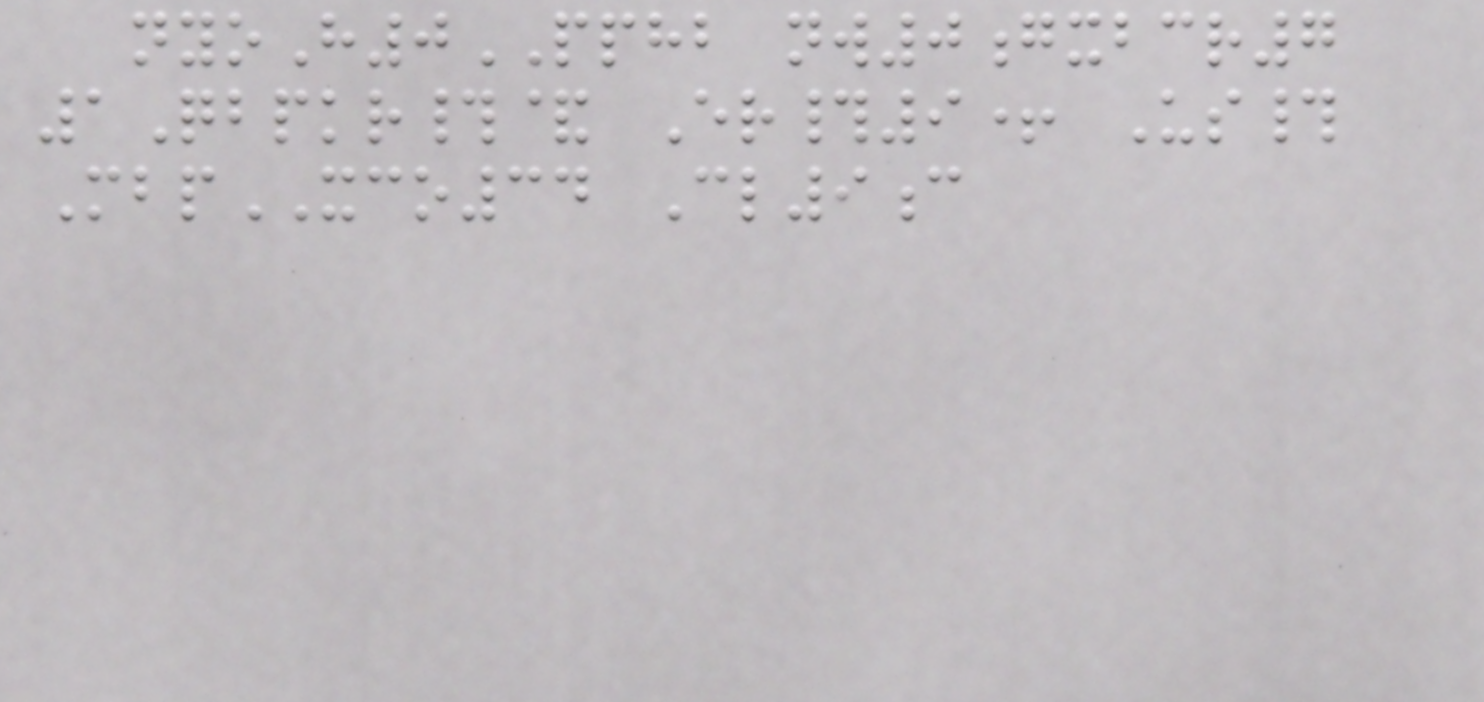nyoH0PPHB nw0gxbcr7
1Qbpkr#& Er#9+ Us#
MbpXCO34 Cl9c
